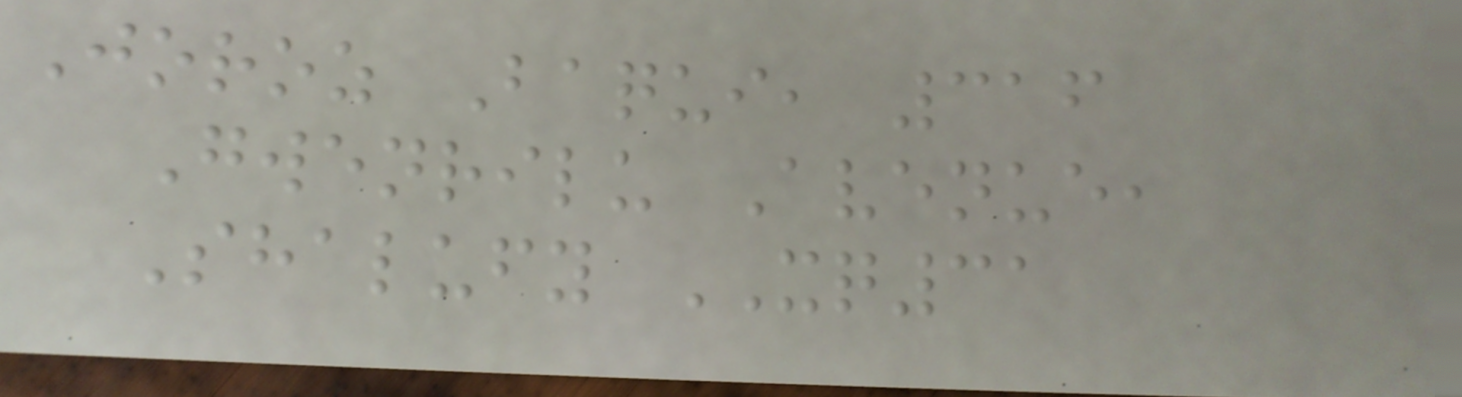Joroz Baqui, 316
Gwenrilu Avenue,
Shalufy XQ31
